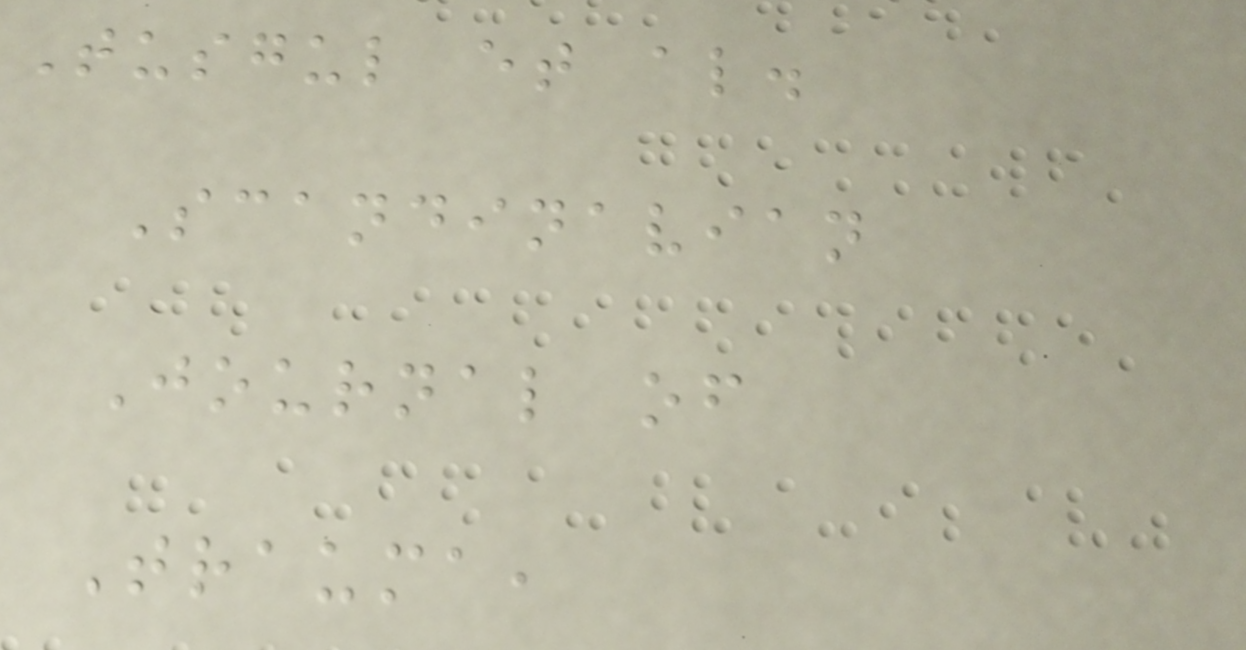Tusgul et al.
Scandinavian
Journal of
Trauma,
